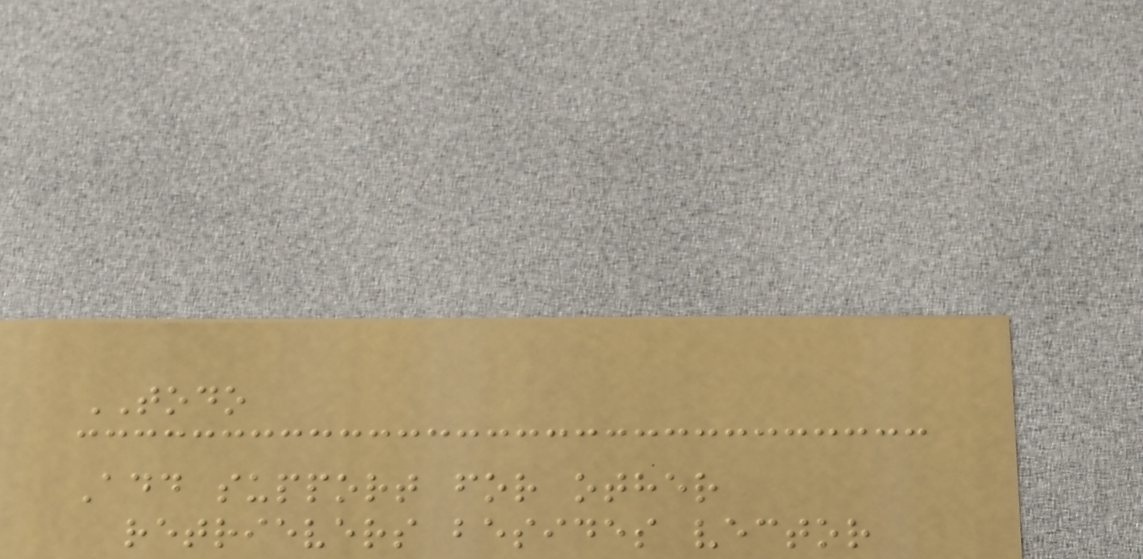TODO
Add support for other
retrievers besides vector
